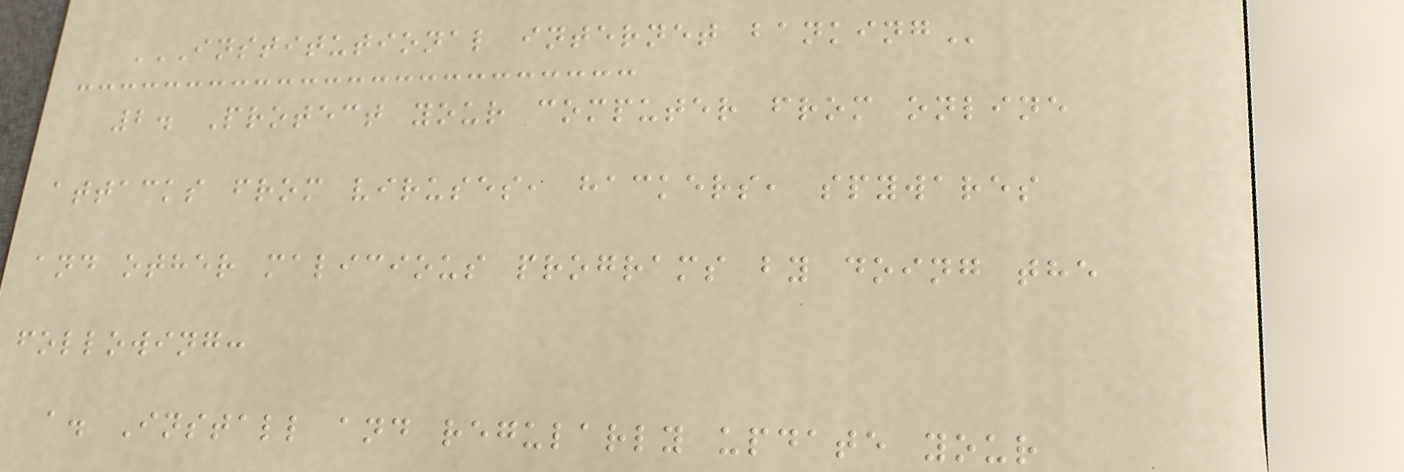INSTITUTIONAL INTERNET BANKING
2. Protect your computer from online
attacks from viruses, hackers, spywares
and other malicious programs by doing the
following:
a. Install and regularly update your
